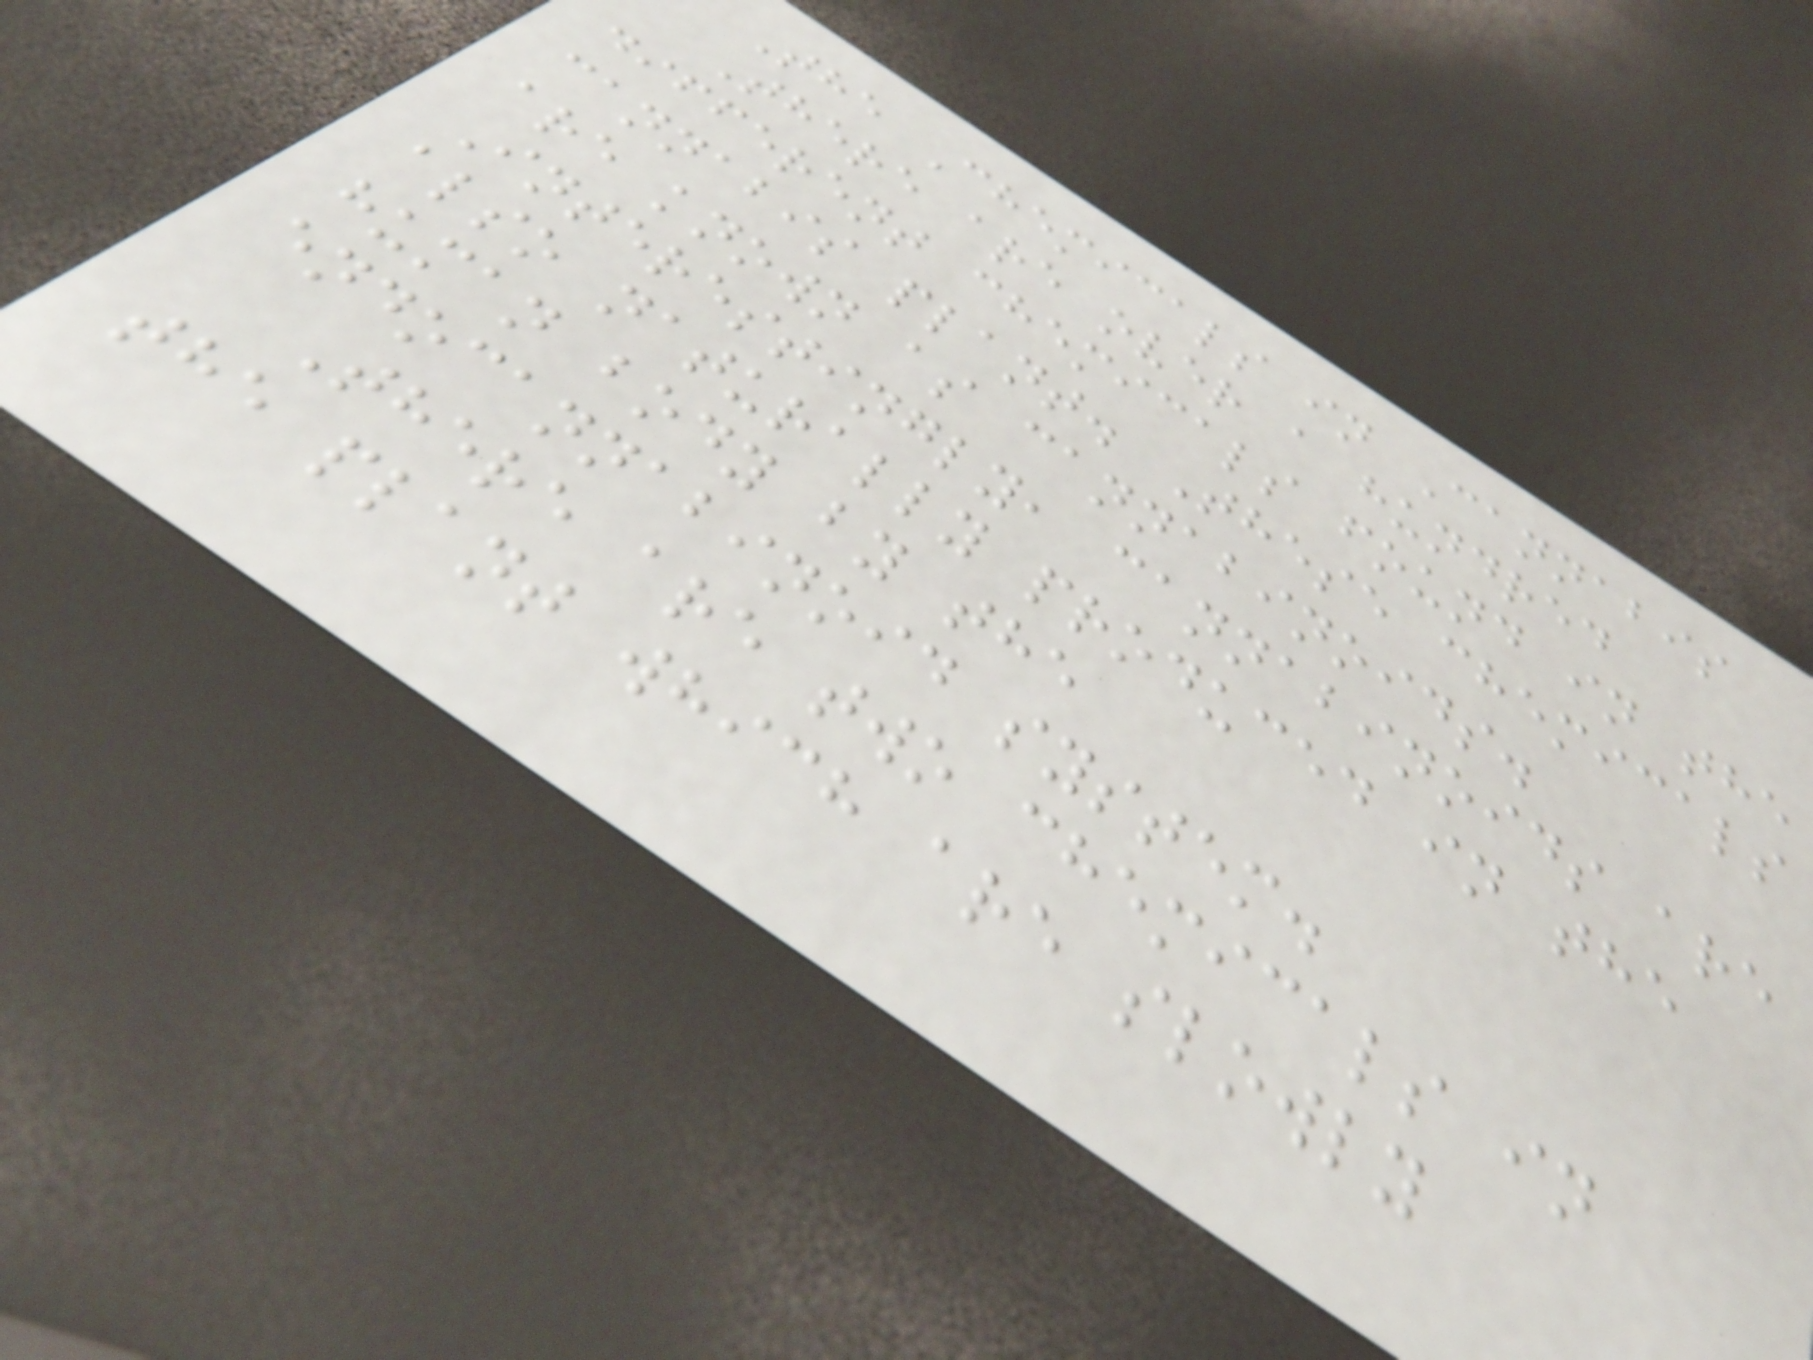The Chemicals in Cannabis
There are over a hundred
different chemicals found in the
cannabis plant. These chemicals
are known as cannabinoids.
Interestingly, cannabinoids are
also naturally produced in the
human body by the
endocannabinoid system.
There are two chemicals in
the plant which are slowly
